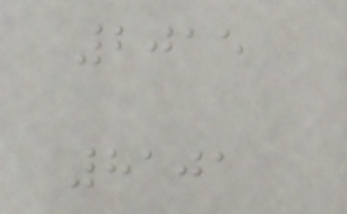2015
8101
